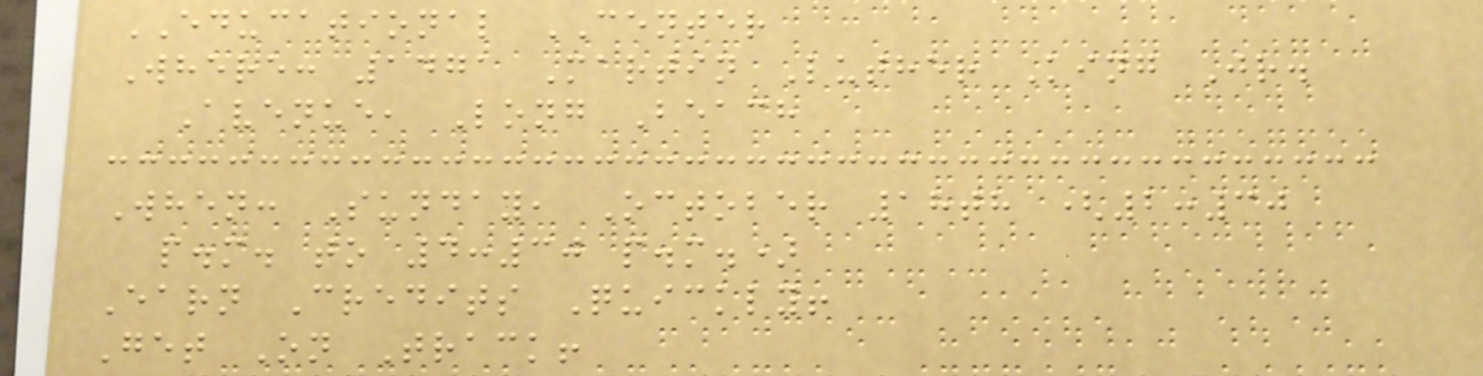EDUCATIONAL CENTER
Where: 1471 Martin Luther King Jr.
Avenue, Long Beach
When: Sunday, October 18th (2:30
p.m. to 4:30 p.m.)
Earn Credits Quickly!
Get On Track!
